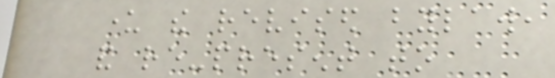under the revised bylaw,
and re-present to
